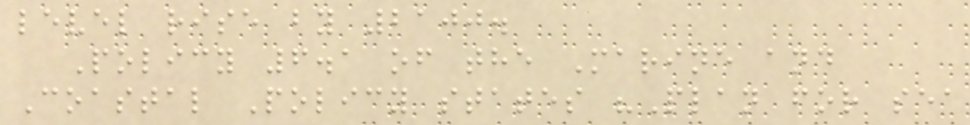level rise by 2100.
Policy 6.1 of the Marine and
Coastal Policy states "Plan for sea
